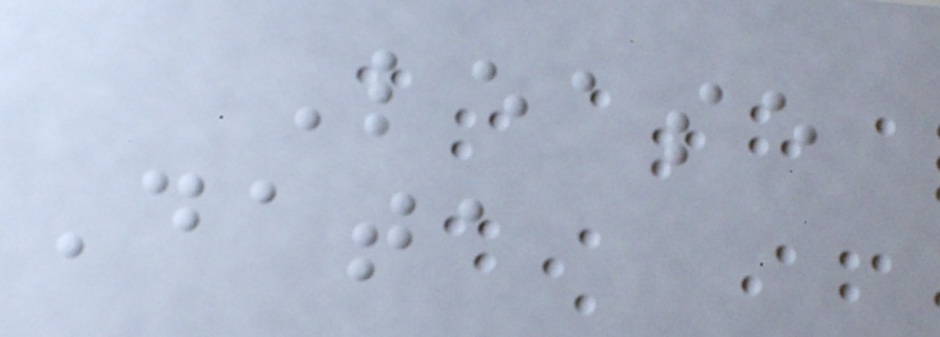Lease
Data
